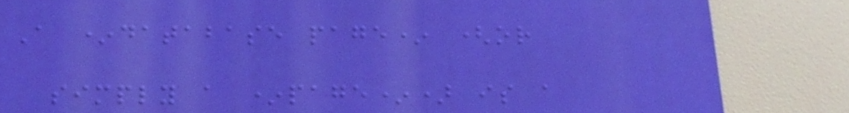A *database page* (or
simply a *page*) is a
